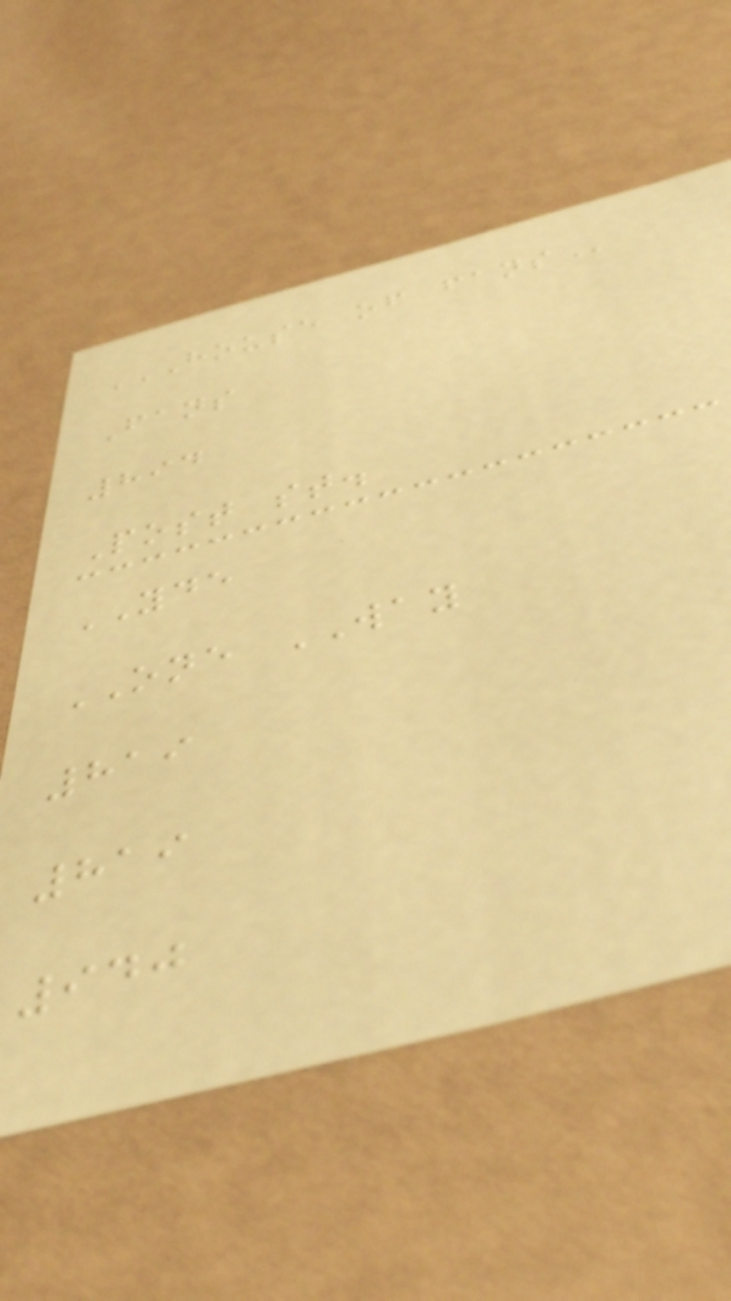HOUSE OF FANS
Fans
894
Post st.
YDE
ONE WAY
819
819
940
